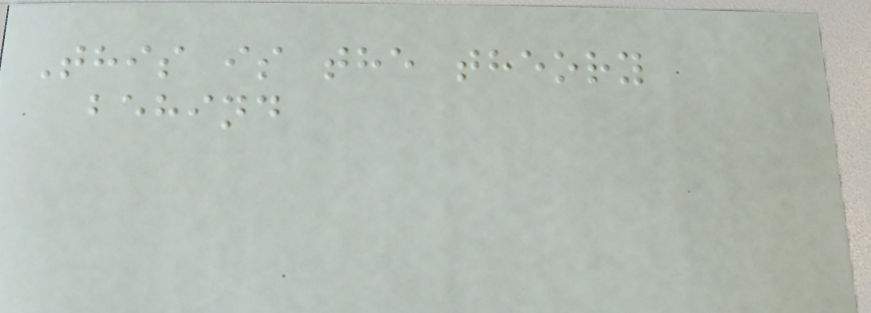This is the theory
behind
